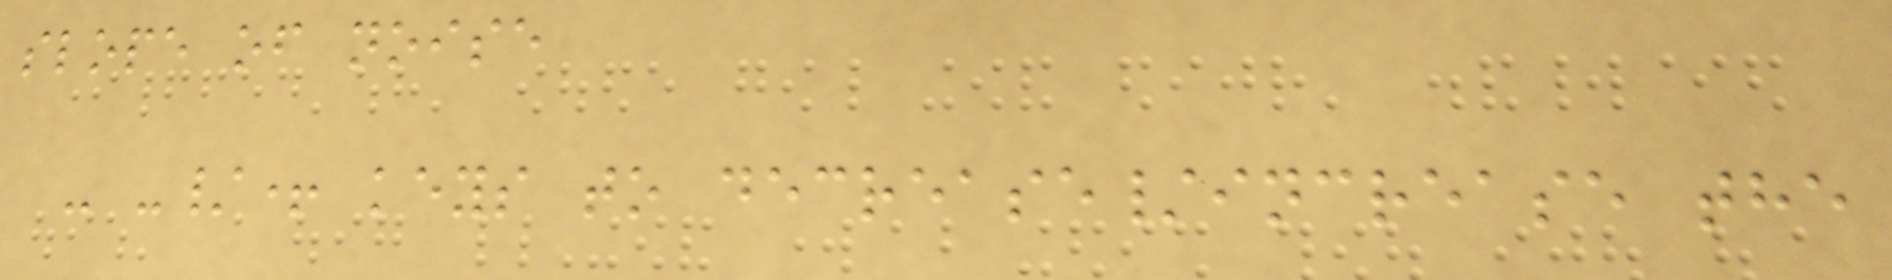slope of noise
- -/+ keys to decrease/increase the
